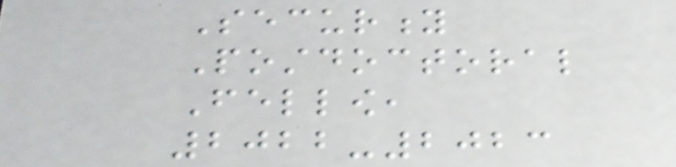Security
Postdoctoral
Fellow,
2022-2023
